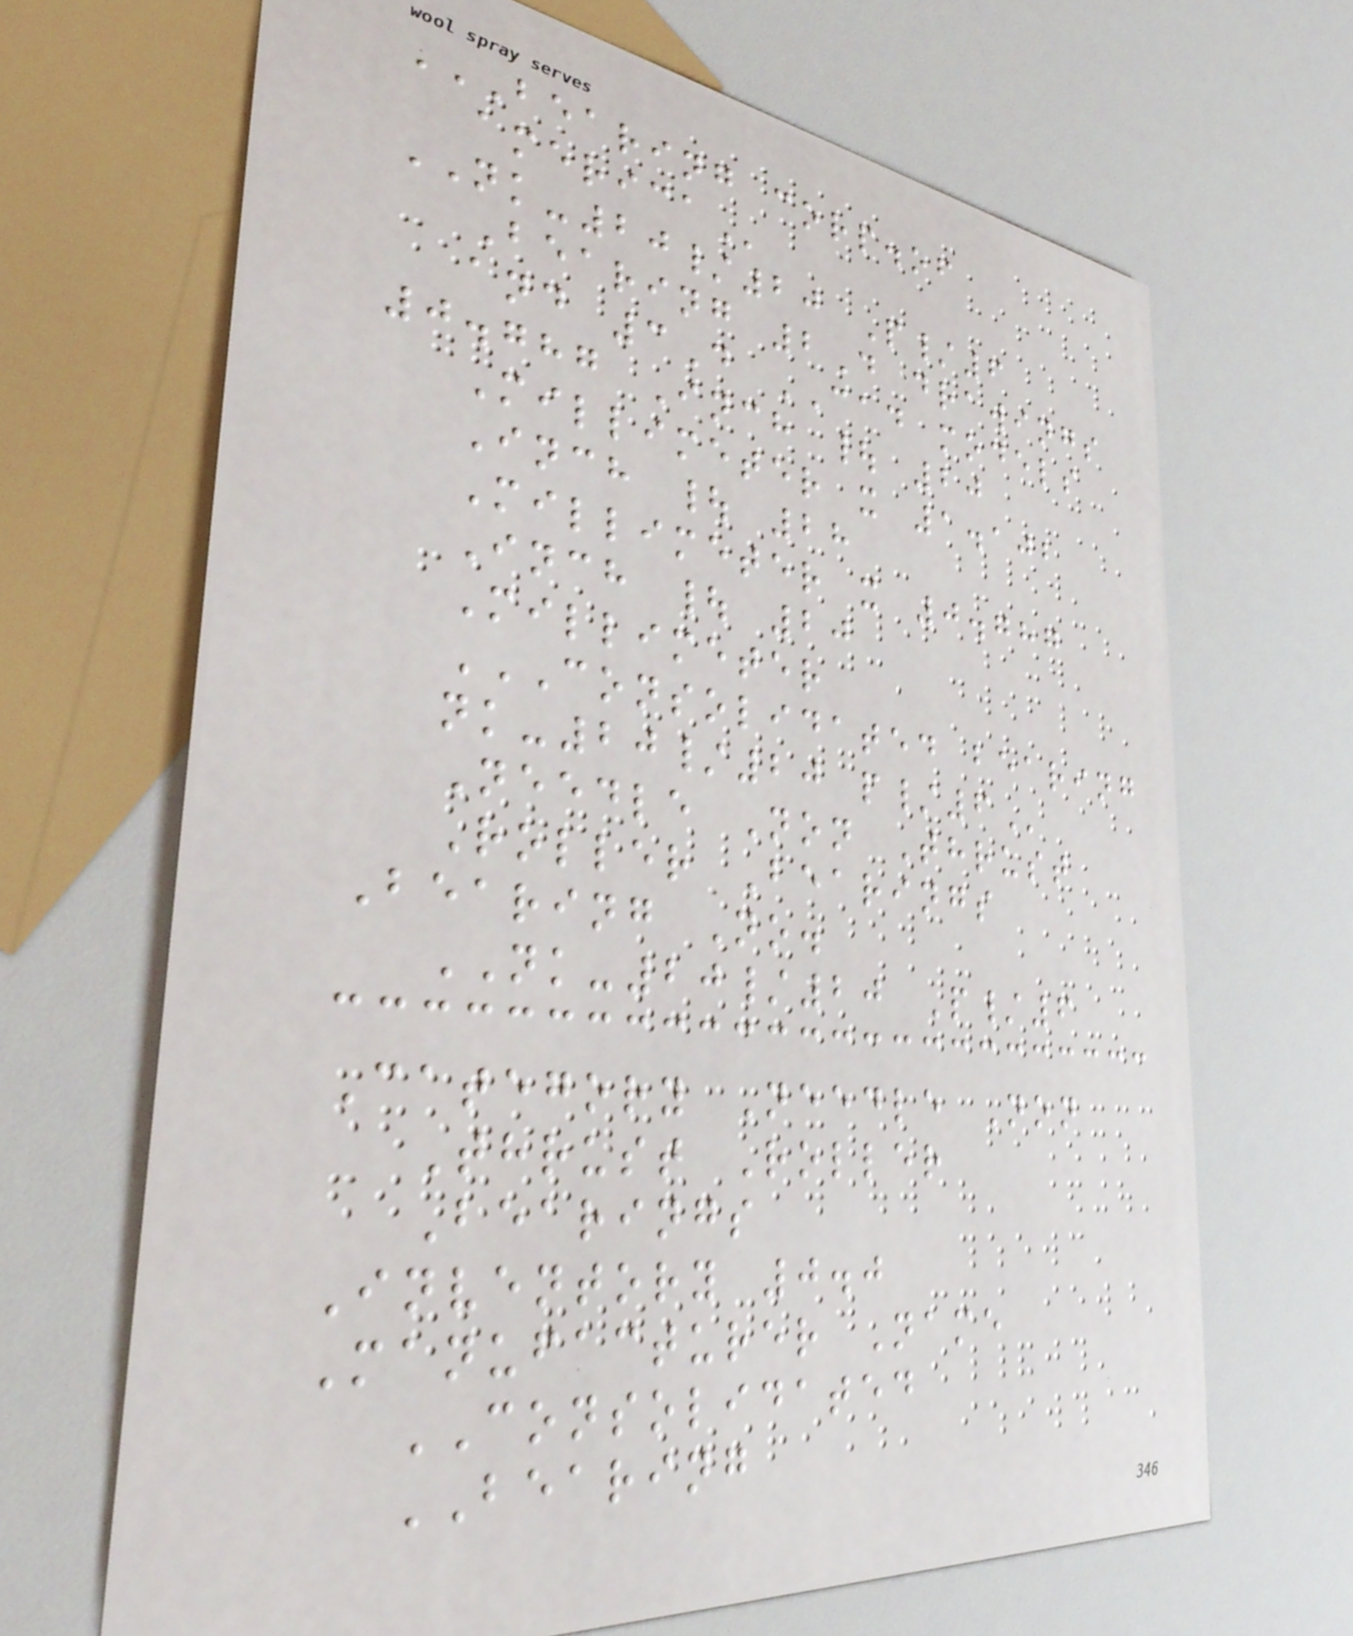BEARING CORP.OF
AMERICA
NK-20/20 P/6
Bearing 2D drawings
and 3D CAD models
0.787 Inch | 20
Millimeter x 1.102
Inch | 28
Millimeter x 0.787
Inch | 20
Millimeter
CONSOLIDATED BEARING
NK-20/20 P/6
Needle Non Thrust
Roller Bearings
Bearing No.
NK-20/20 P/6
Category Needle Non
Thrust Roller
Bearings
Inventory 0.0
Manufacturer Name
CONSOLIDATED
BEARING
